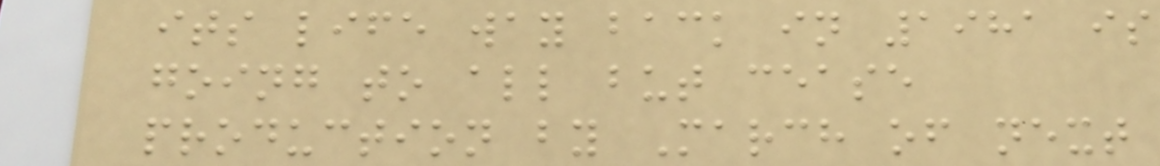its life way back in 1981 is
going to all but cease
production by March of next
